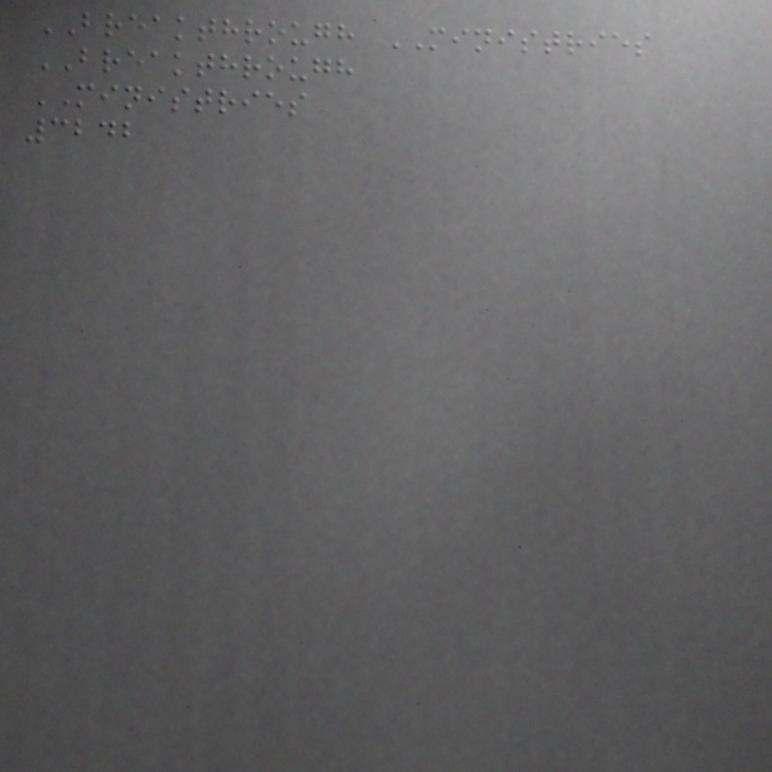BREAKTHROUGH MINISTRIES
BREAKTHROUGH
MINISTRIES
3242
